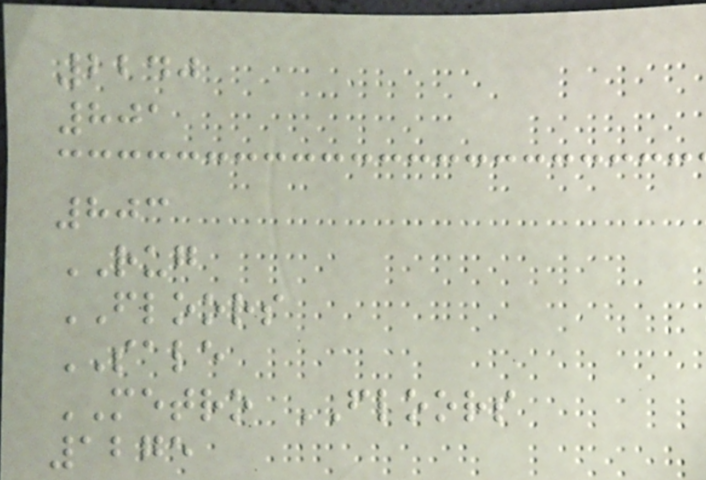2240
801
803
RUG
FLOORS
SALE
METRO FLOORS
1275
